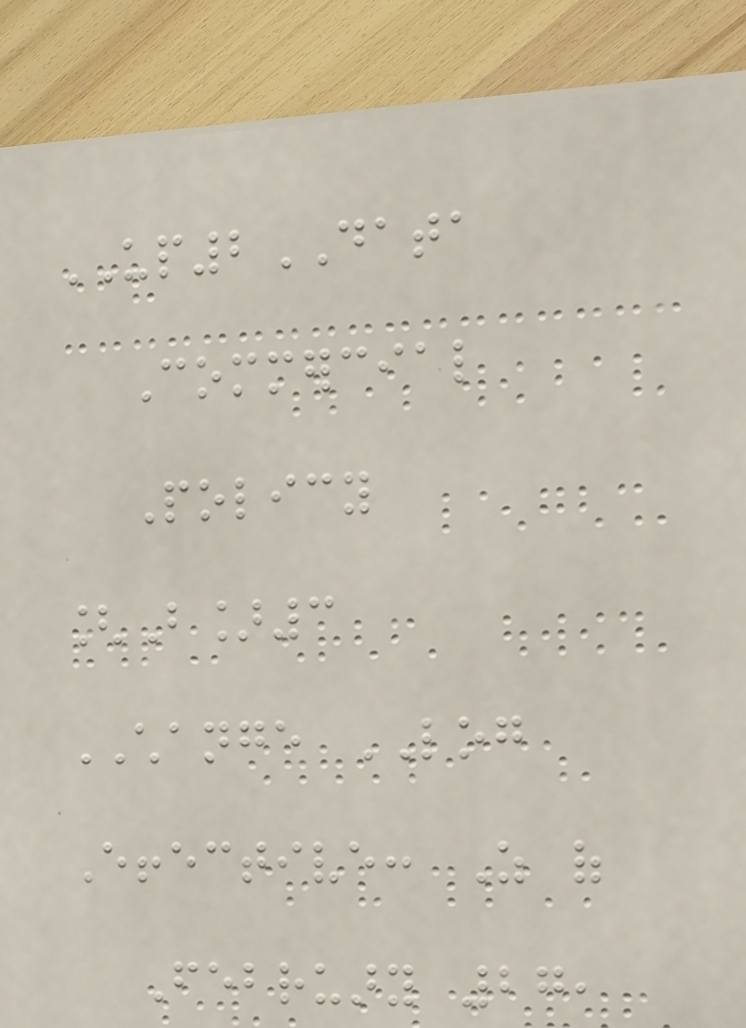UP2DATA
Commercial
Policy
[B]3
CHANGE LOG
Effective: As of
February 27,
